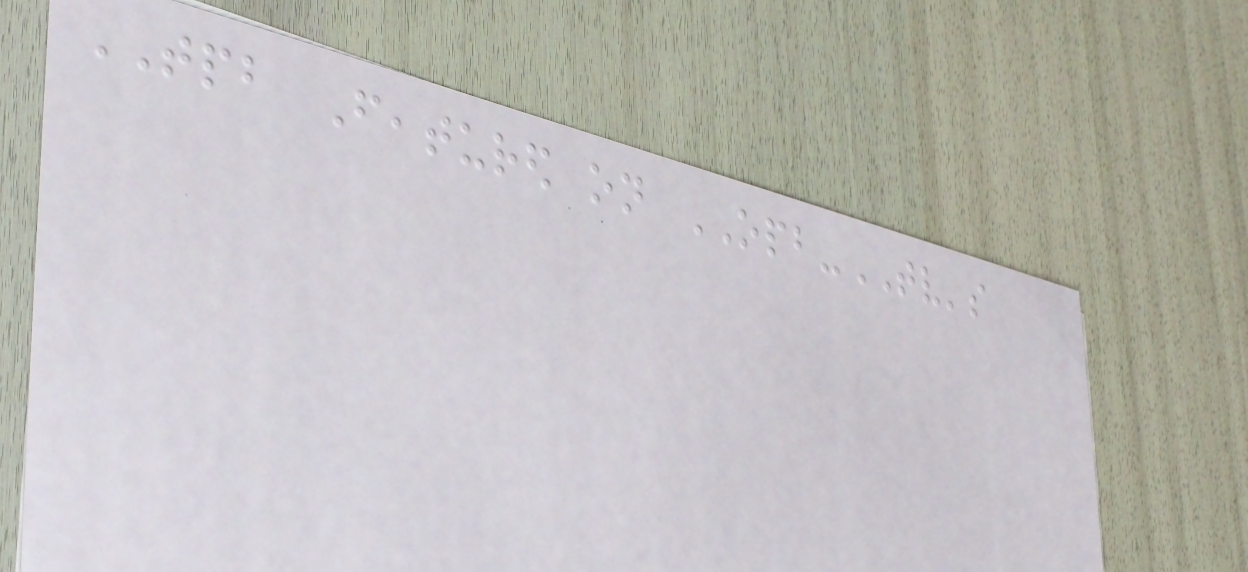TPB Featured on OPB-TV's
